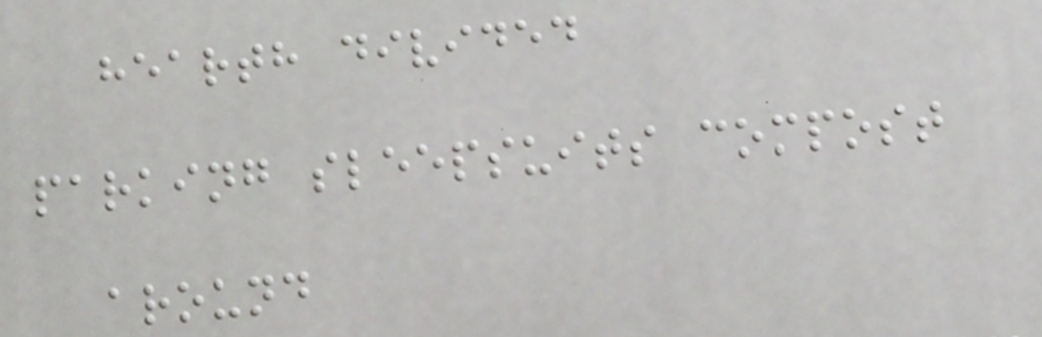hearth divided
parking sleepsuits compost
around
